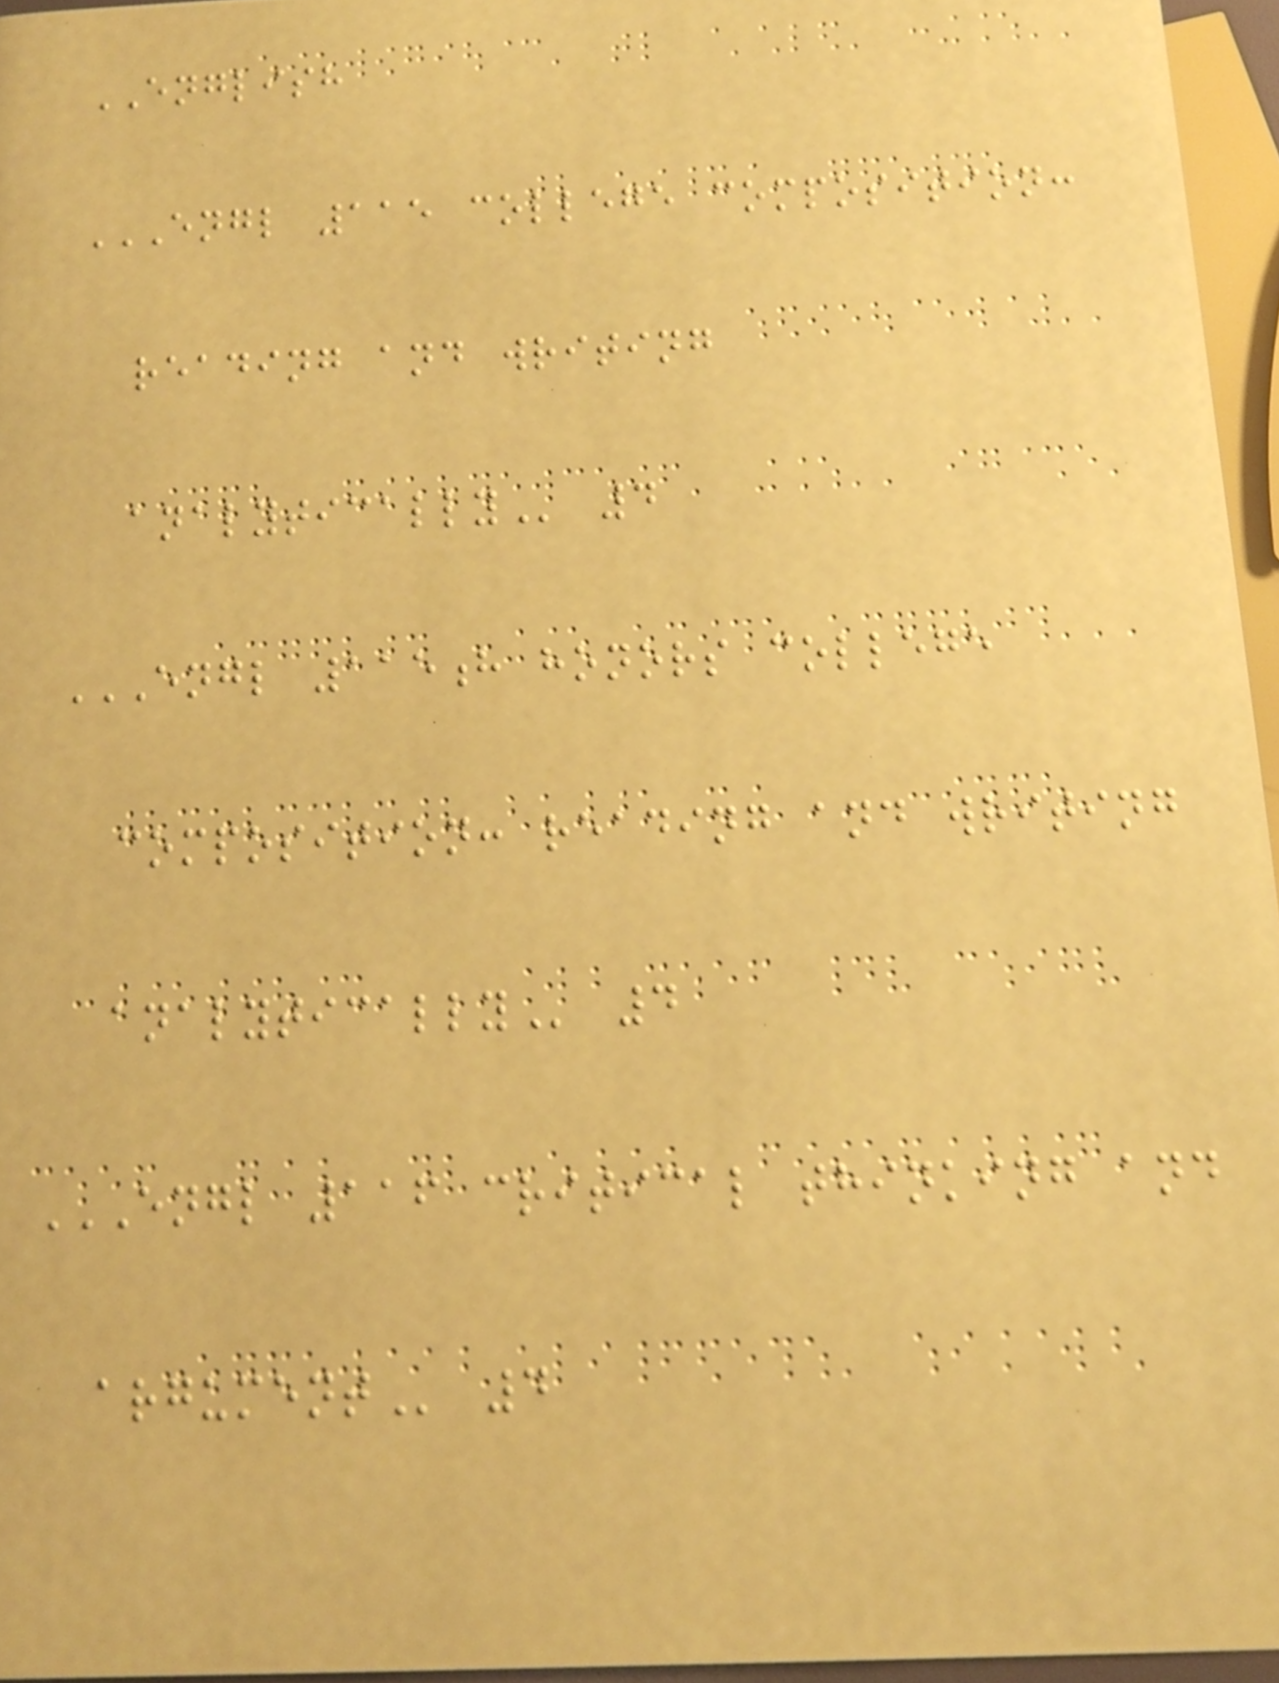ENGLISH
ENGL 115 COLLEGE COMPOSITION:
READING AND WRITING
ANALYTICALLY 4
ENGL 115H HONORS COLLEGE
COMPOSITION: READING AND WRITING
ANALYTICALLY 4
ENGL 116 CRITICAL THINKING AND
ARGUMENT 4
